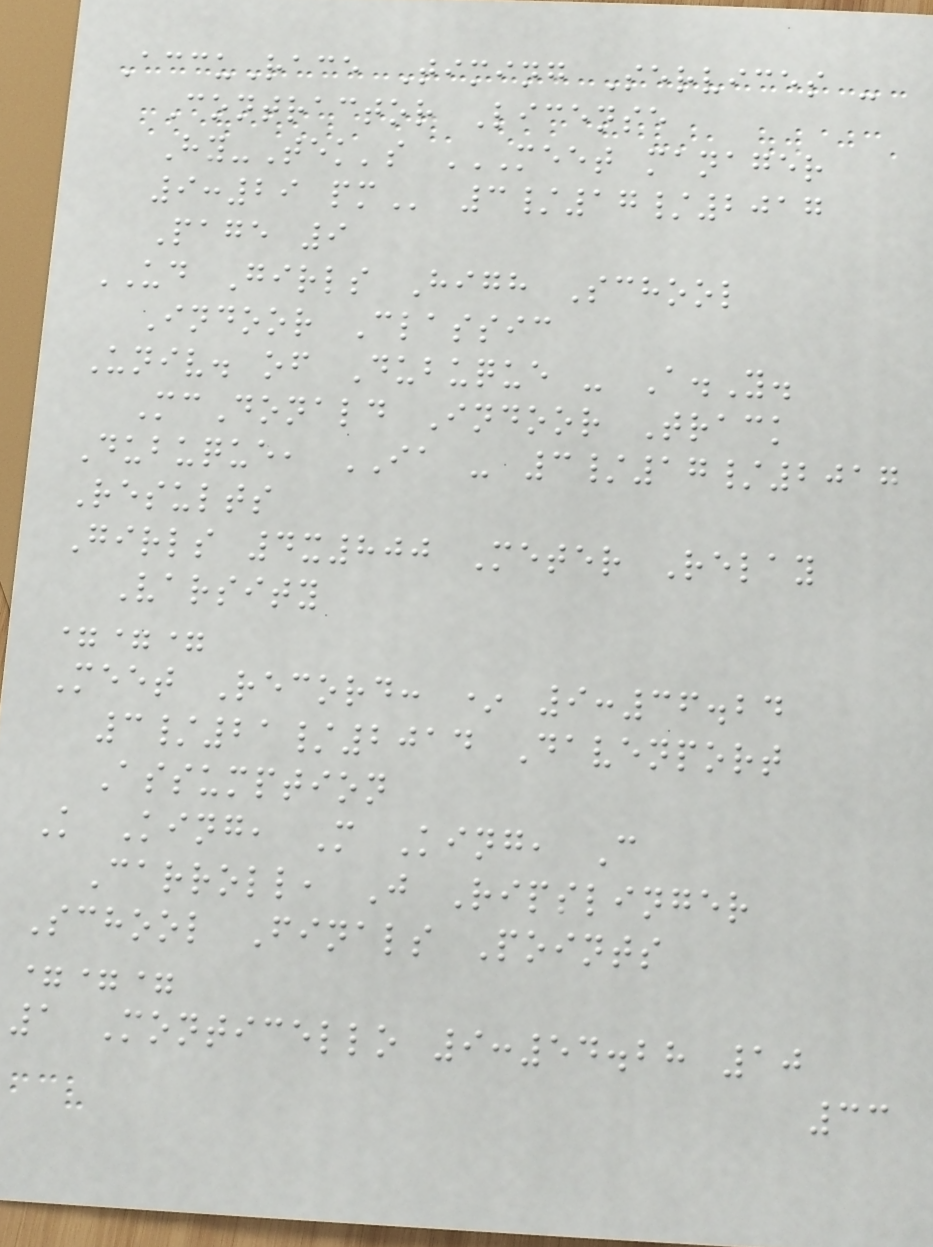AccuRace Timing Services -
Contractor License
Hy-Tek's MEET MANAGER
9:29 PM 3/17/2017
Page 9
UD Girls High School
Indoor Classic
Univ. of Dubuque - A.Y.
McDonald Indoor Track
Dubuque, IA - 3/17/2017
Results
Girls 4x800 Meter Relay
Varsity
===
Meet Record: * 9:36.24
3/21/2014 Davenport
Assumption
K King, M King, C
Carroll, J Ripslinger
School Finals Points
===
1 Monticello 9:54.28 10
33
